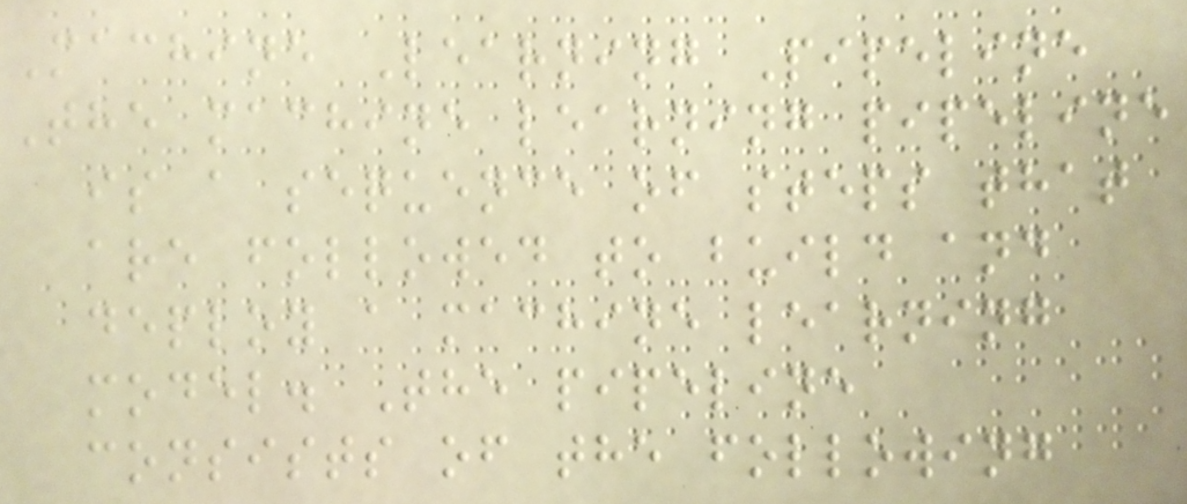Machine Learning Pipeline
The machine learning pipeline
is a sequence of steps that
are followed to build and
deploy a machine learning
model. The pipeline
consists of the following
